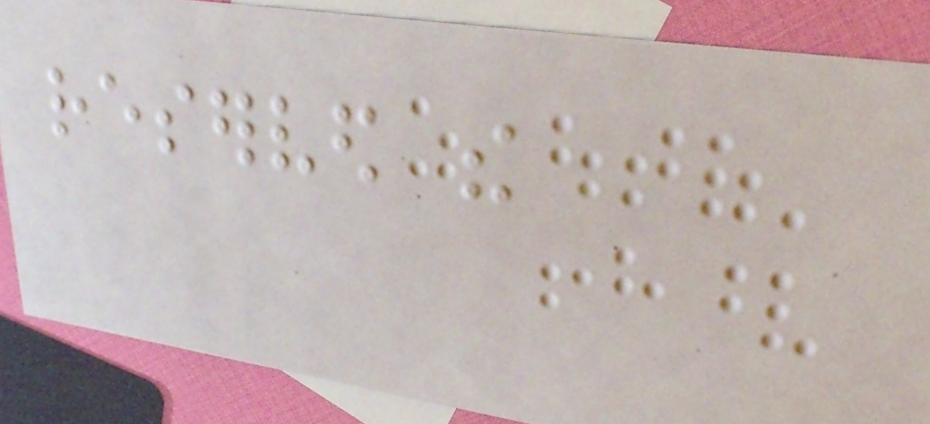reserved the
